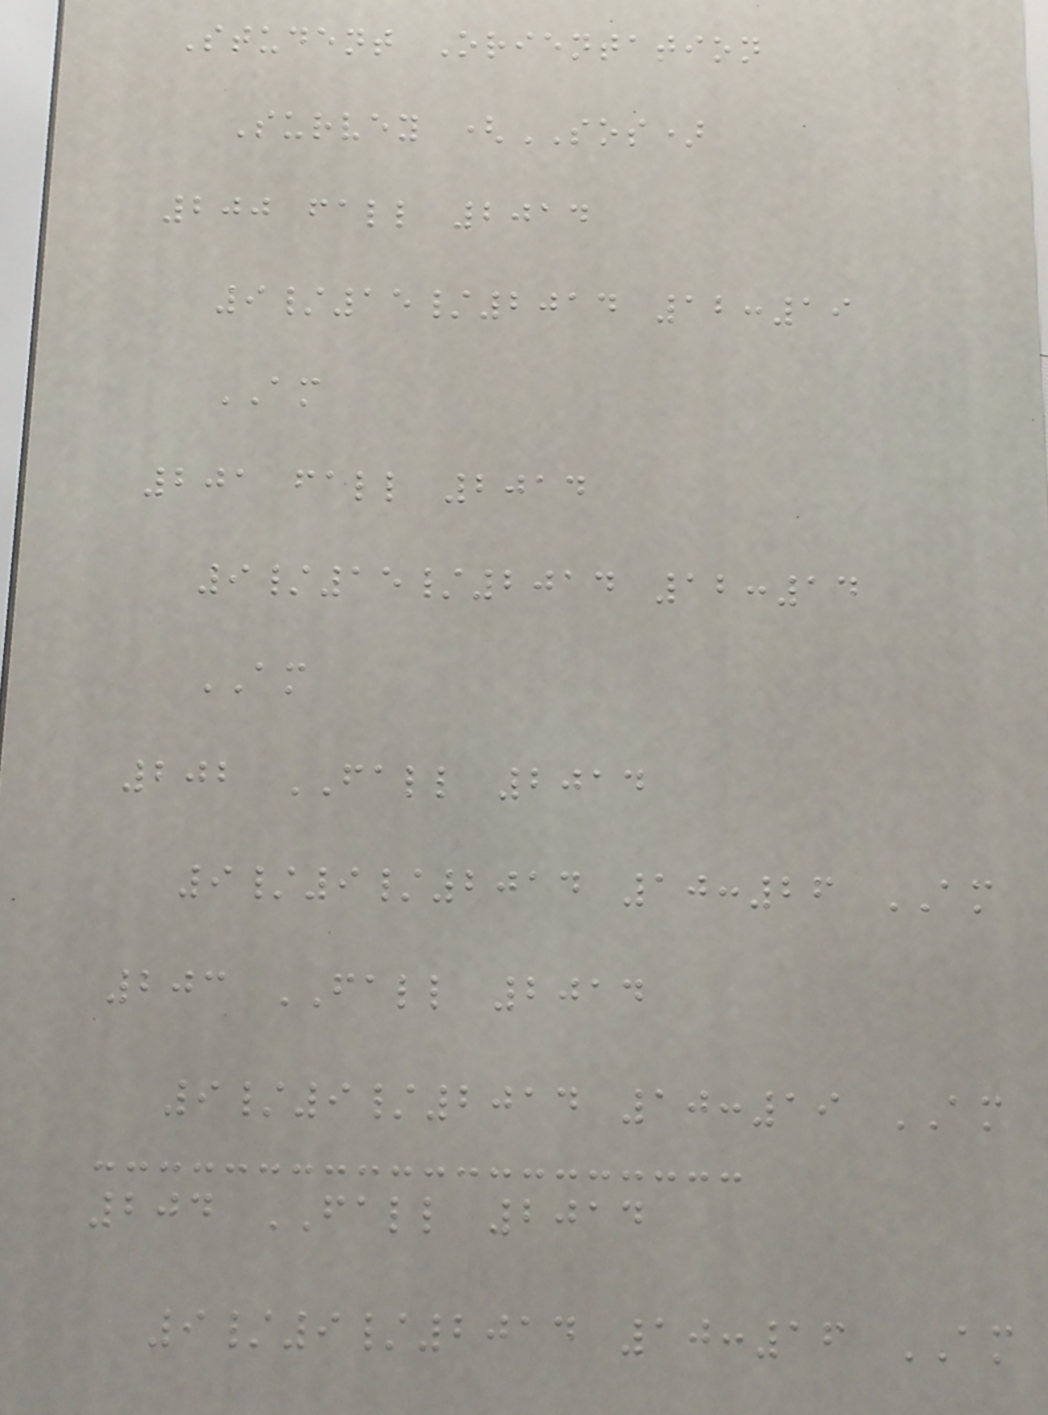Student Orientation
Survey (SOS)
200 fall 2014
9/15/2014 12:19
AM
201 fall 2014
9/15/2014 12:14
AM
202 FALL 2014
9/9/2014 10:26 AM
203 FALL 2014
9/9/2014 10:19 AM
204 FALL 2014
9/9/2014 10:16 AM
